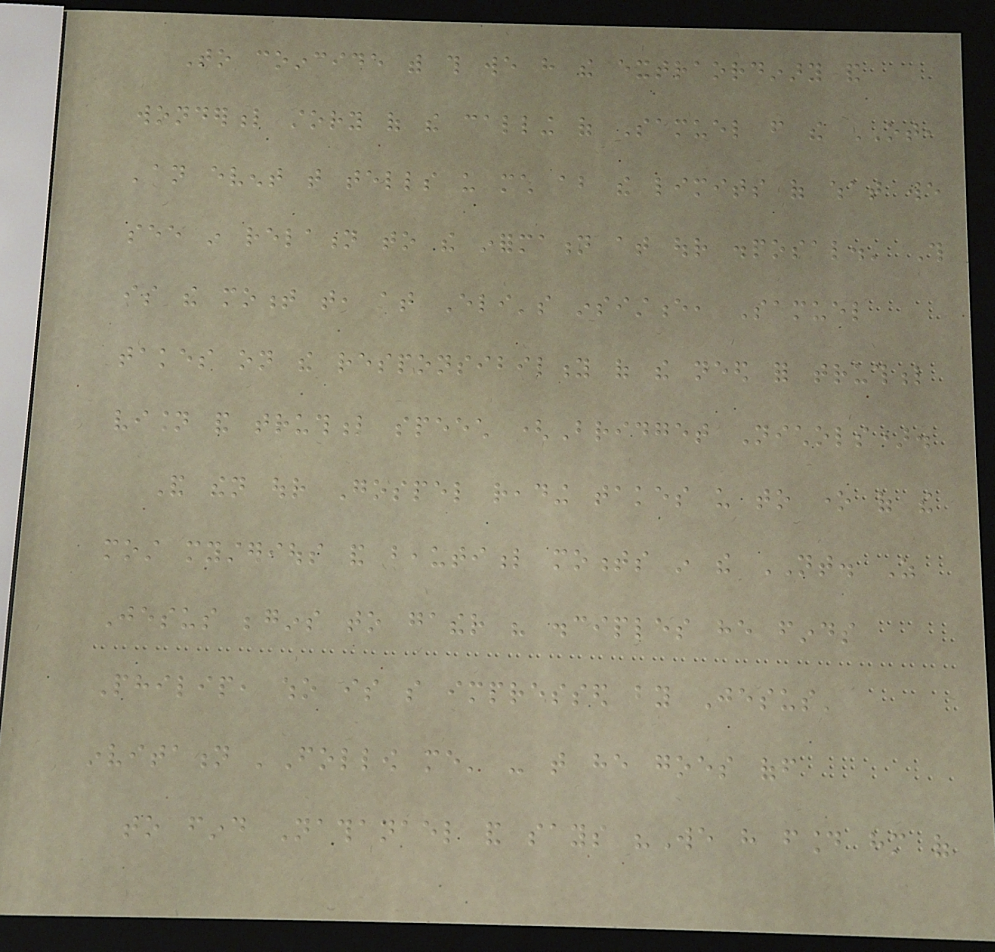To coincide with this we have the extraordinary and
wonderful story of the calling of Samuel from the OT,
'an event that tells us much about the limits of what we
see in relation to the information at our disposal.' This
is the moment that, at Eli's insistence, Samuel
takes on the responsibility of the need for truthful
vision and truthful speech (Bridget Nichols).
And then our Gospel reading takes us to one of the
most mysterious and beautiful moments in the NT. As
Jesus begins to gather his disciples he finds
Philip, who is so impressed by Jesus'
invitation 'Follow me' - that he goes off
to find Nathanael and says "We have found him of
